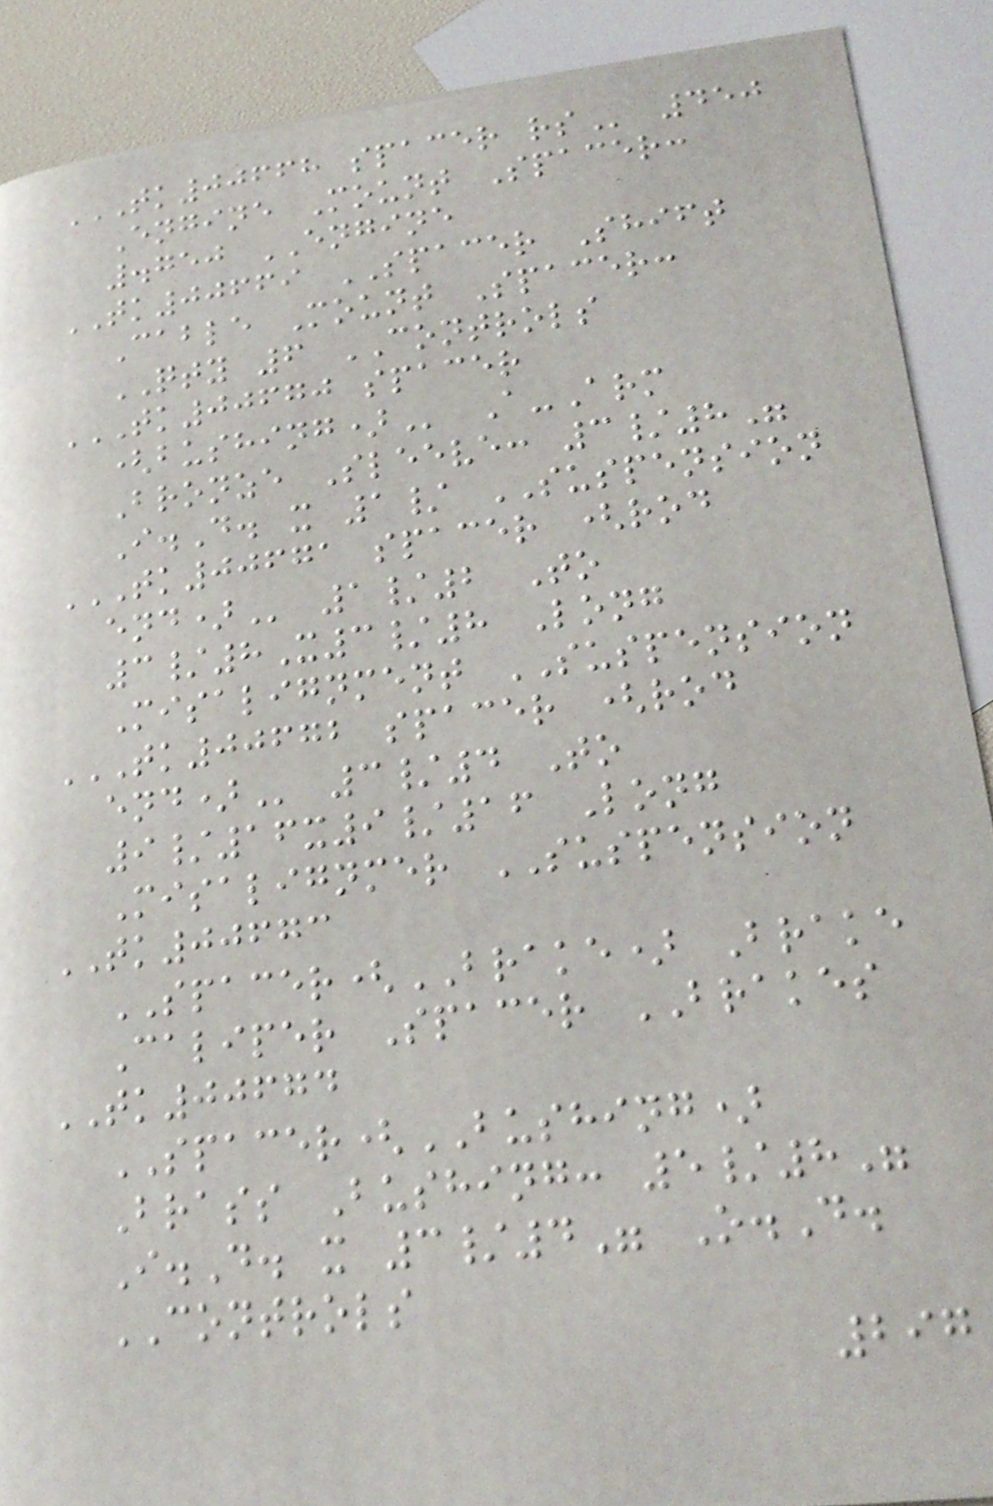TK00668 SPACER RS 450
Engine Mount Spacer:
.750 ENGINE
TK00669 SPACER Shift
Cable Mount Spacer:
QTY 6 CONTROLS
TK00670 SPACER
(BUSHING) A-Arm
Bronze Sleeve: 3/8"
I.D. x 1/ SUSPENSION
TK00671 SPACER (ROD
END) 1/2 To
3/8X3/8 Long
Misalignment SUSPENSION
TK00672 SPACER (ROD
END) 3/4 To
9/16x9/16 Long
Misalignmer SUSPENSION
TK00673
SPACER(BRAKE) Brake
Caliper Spacer BRAKES
TK00674
SPACER(BUSHING)
Brass Bushing: 5/8"
I.D. x 3/4" O.D.
CONTROLS
297
